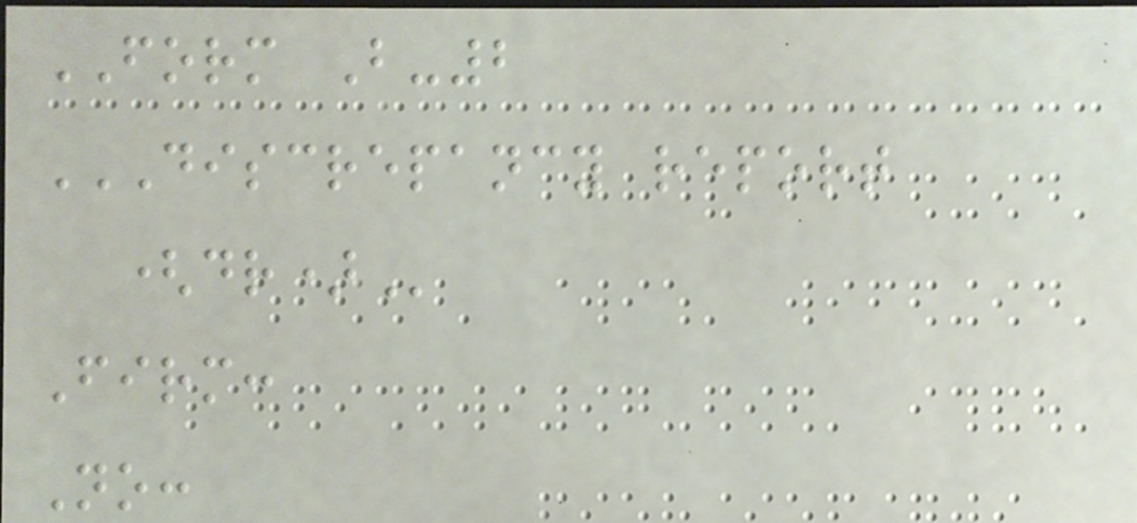FORM B-2
DISCREPANCY REPORT
(DR)
Firm:
No:
